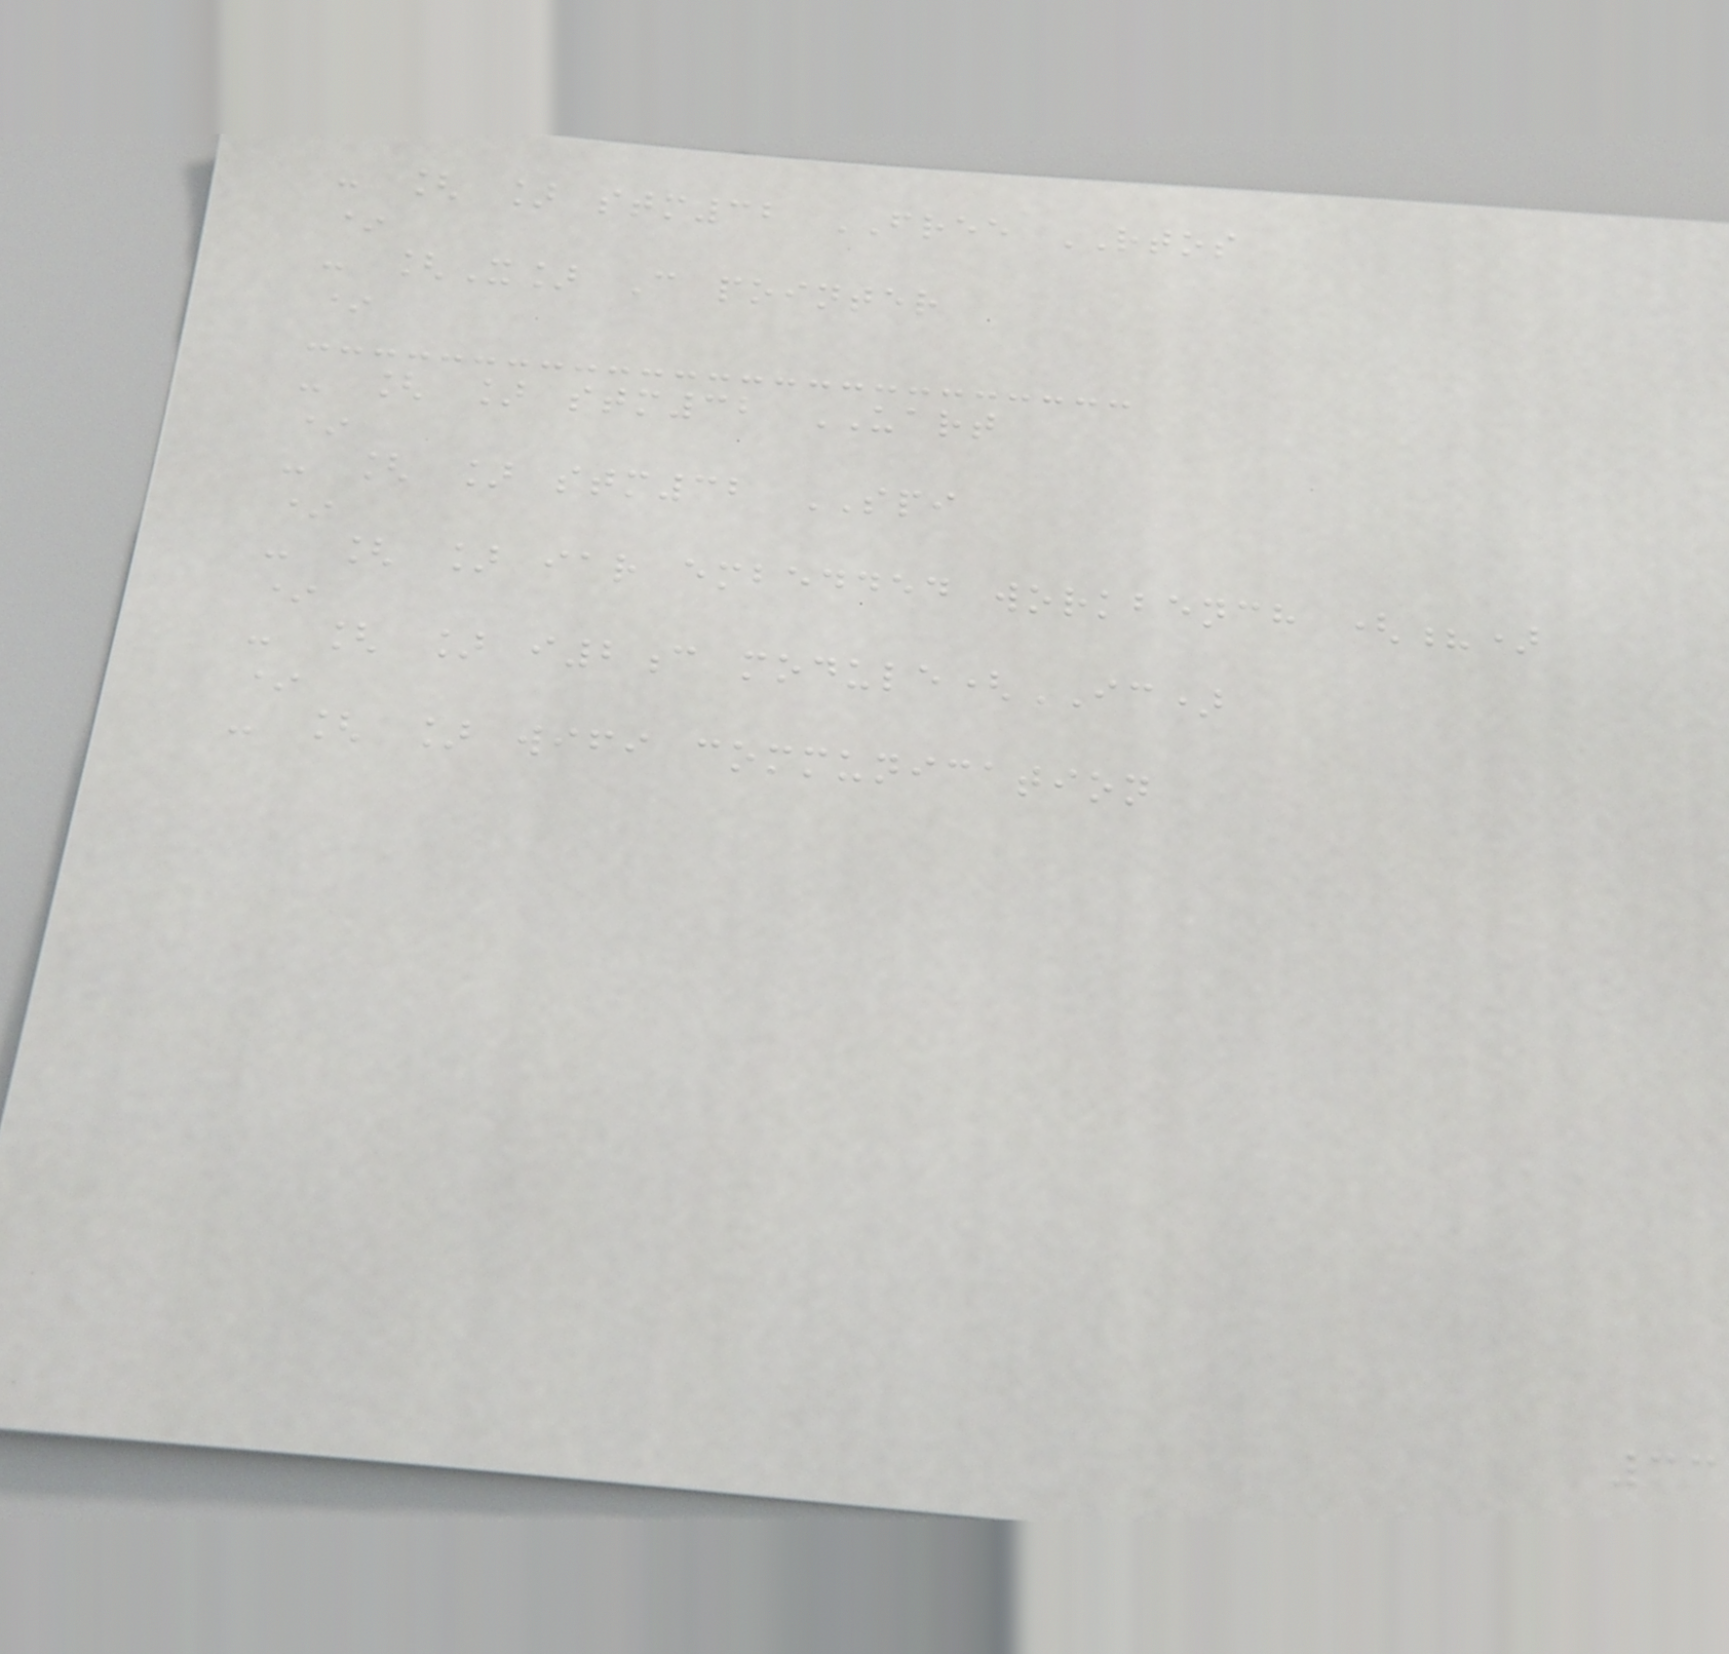- [ ] stm32 FREE RTOS
*
- [X] C pointer
*
- [ ] stm32 UART
*
- [ ] stm32 SPI
*
- [ ] iar embedded workbench (?)
*
- [ ] i2c module(IC)
*
- [ ] wifi communication
33
